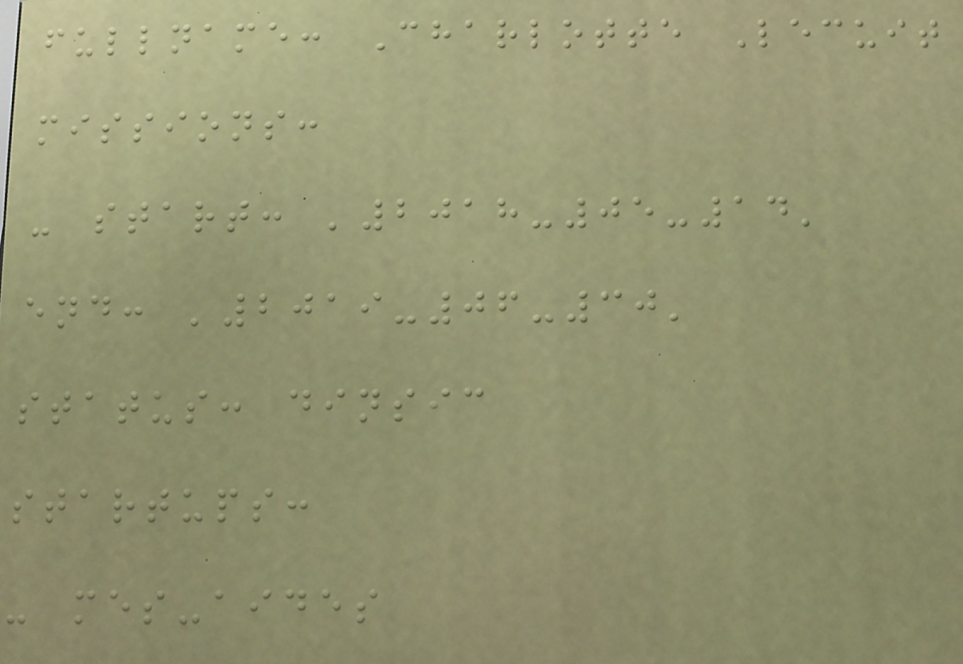fullname: Charlotte Lecuit
missions:
- start: '2018-05-14'
end: '2019-06-30'
status: dinsic
startups:
- mes-aides
